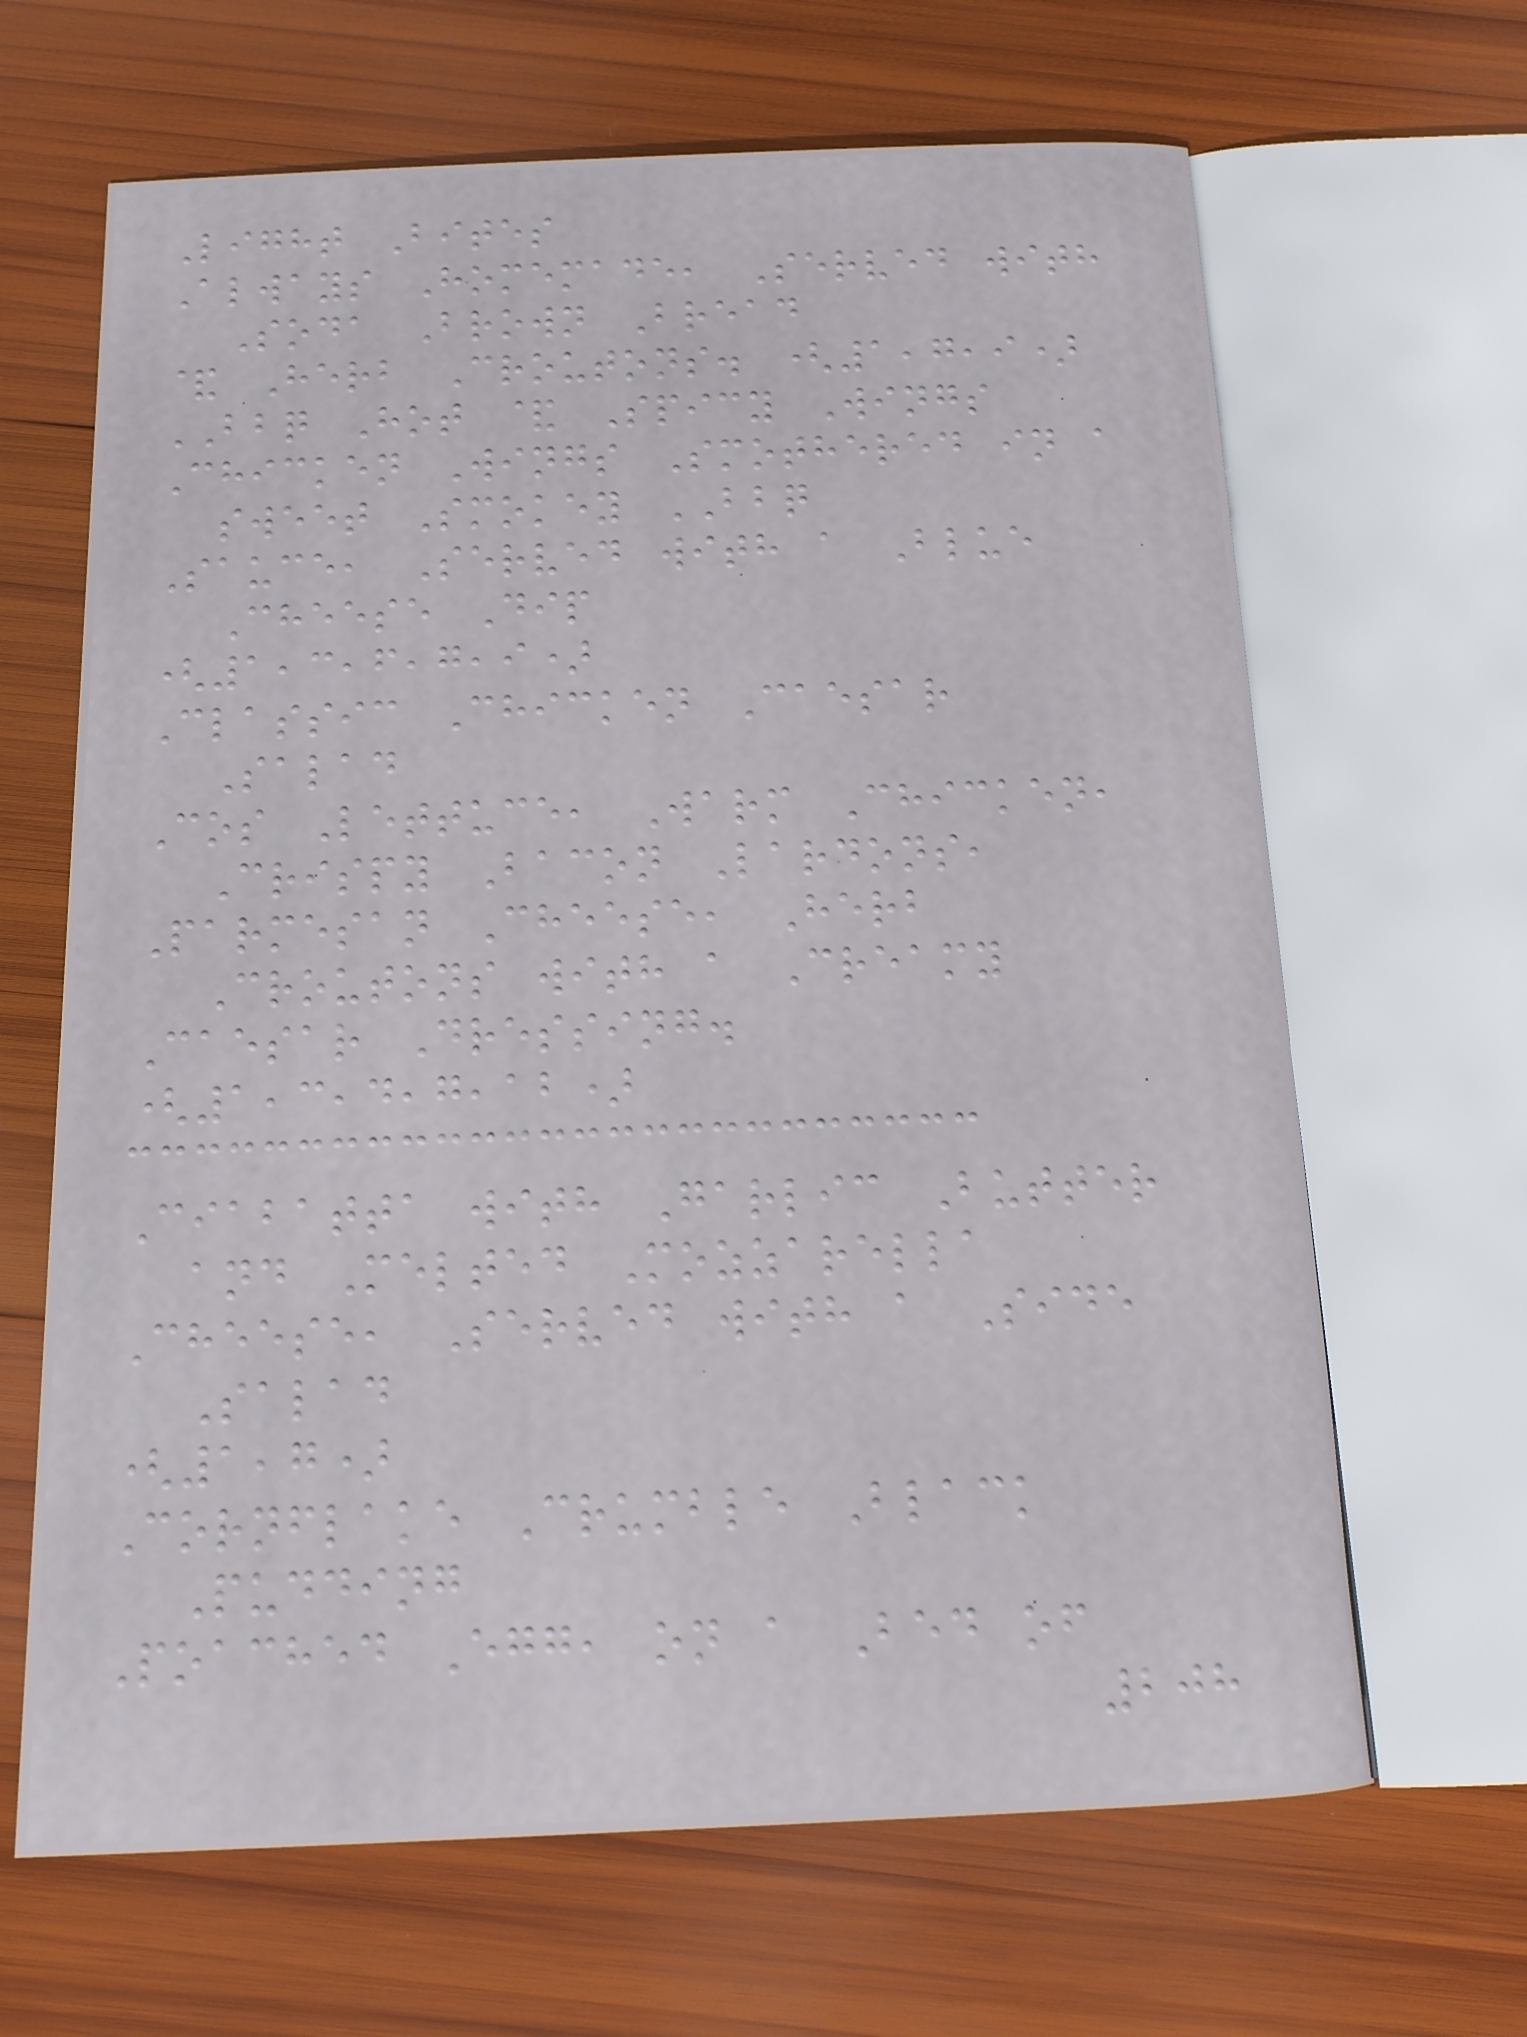Light Bites
Always Homemade, Served with
Soda Brown Bread
& Herb Croutons. (1,7,9)
BBQ Hot & Spicy Wings
Chicken Wings Smothered in a
sweet Smokey BBQ
Sauce, Served with a Blue
Cheese Dip
(1,3,6,7,9)
Classic Chicken Caesar
Salad
Cos Lettuce, Warm Chicken,
Crispy Bacon Lardons,
Parmesan Cheese, Herb
Croutons with a Creamy
Caesar Dressing.
(1,3,4,7,12)
Ciabatta with Garlic Butter
and Melted Mozzarella
Cheese, Served with a Side
Salad
(1,7)
Cornflake Crumble Black
Pudding
Poached Egg, on a Bed of
208
